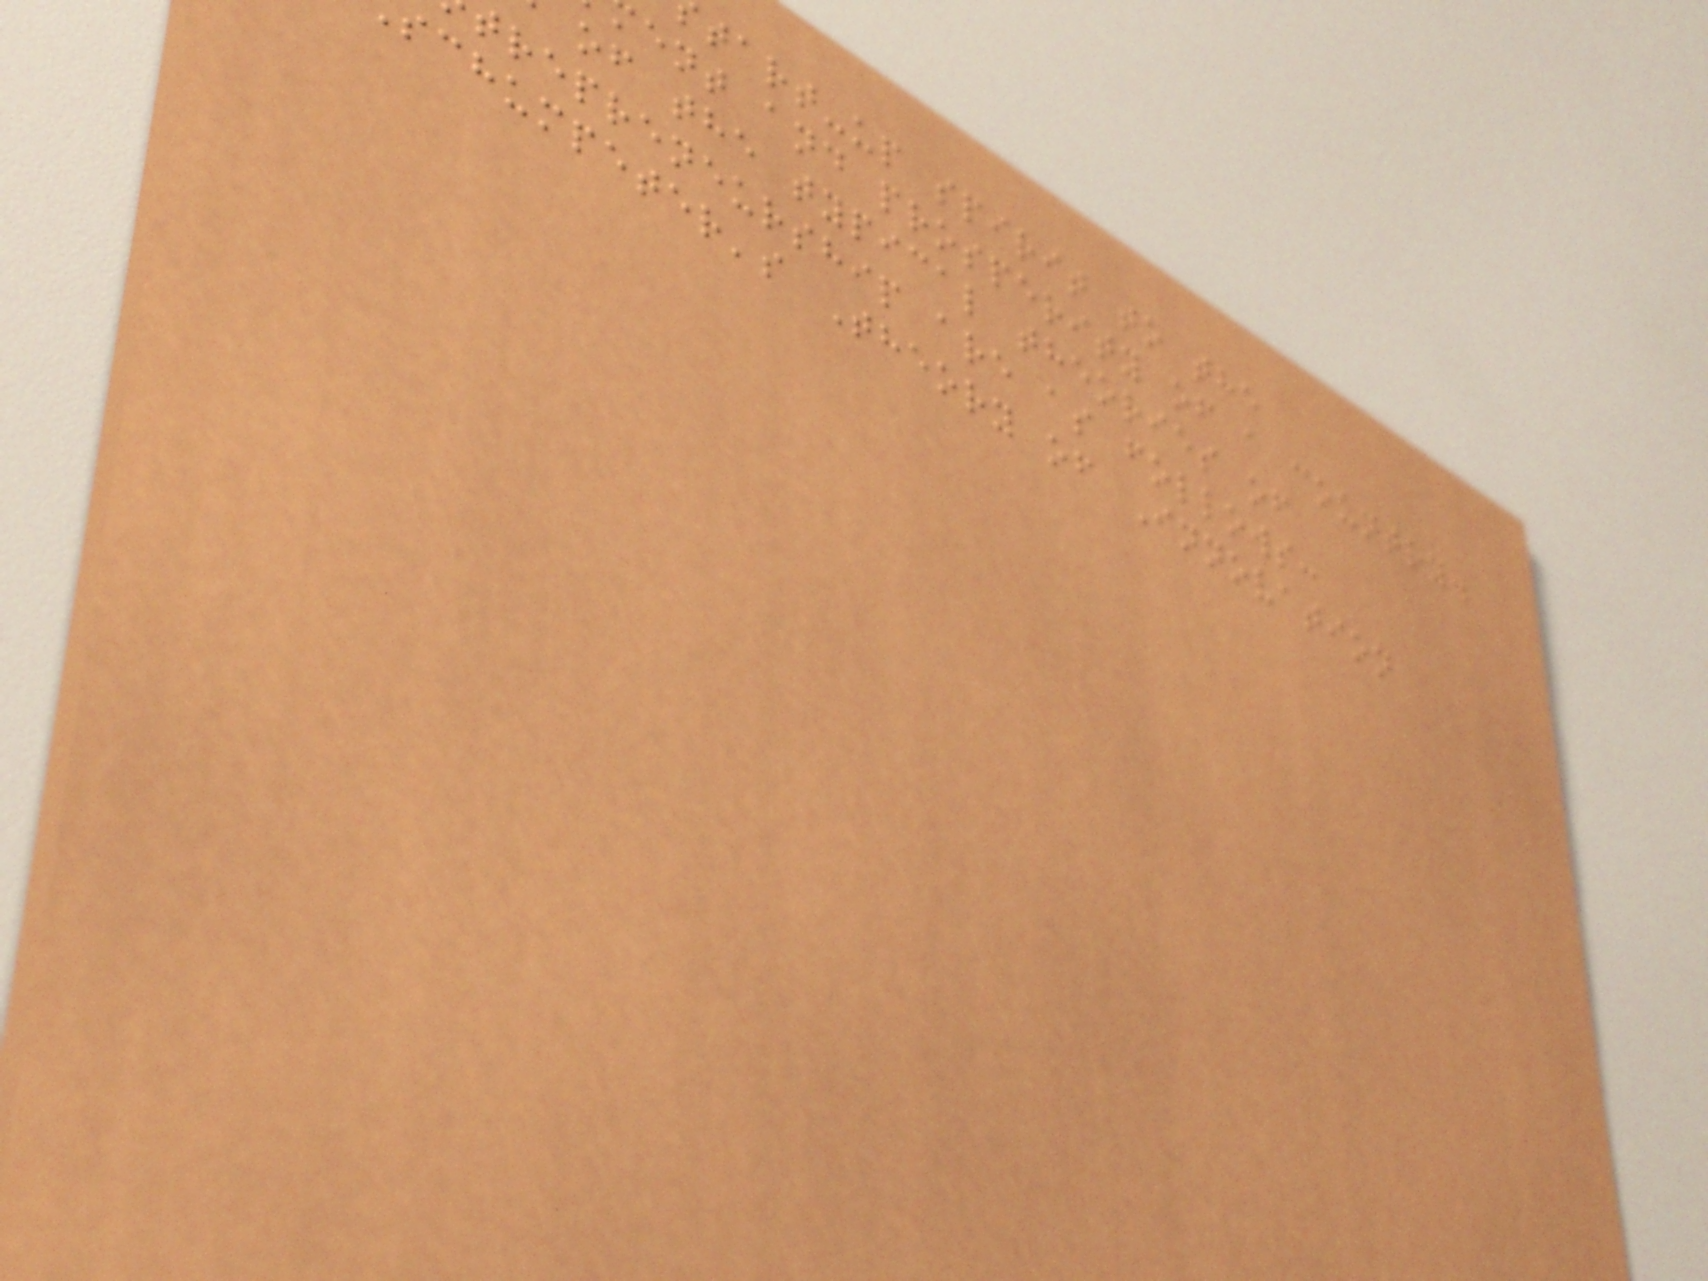tart-up spirit to the
ent and prosperity of a country.
of the typical theories of
trepreneurship are as follows:
schumpeter's Theory of Innovation
